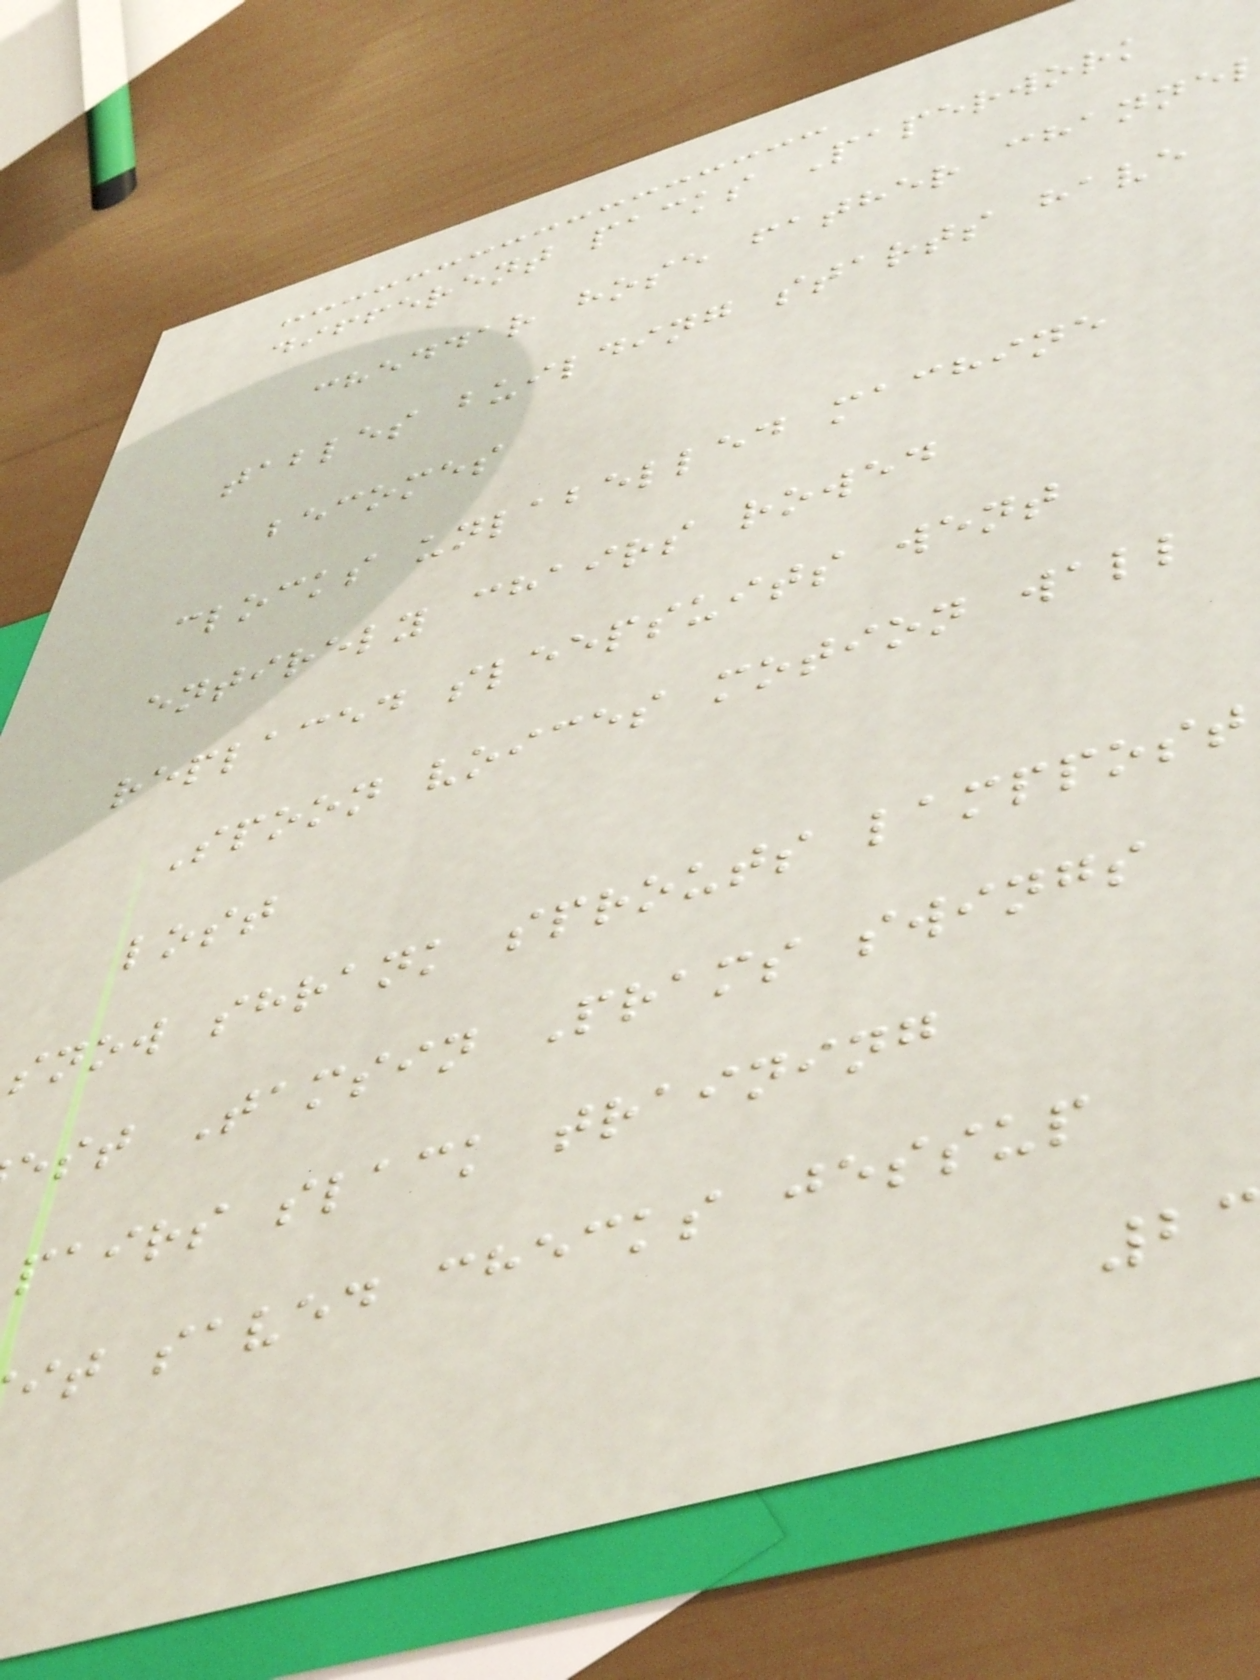different packs Paperwork
cheddar hose father channe
tables building starts have
becomes
clocks unlabelled machine
entirely chairs rowed
replaced sleepsuits went
Spoon voices motion wall
lost
snow shrank sprouts lamppost
est Tamsin Prams swings
pairs slack training
it saved checks jessup
